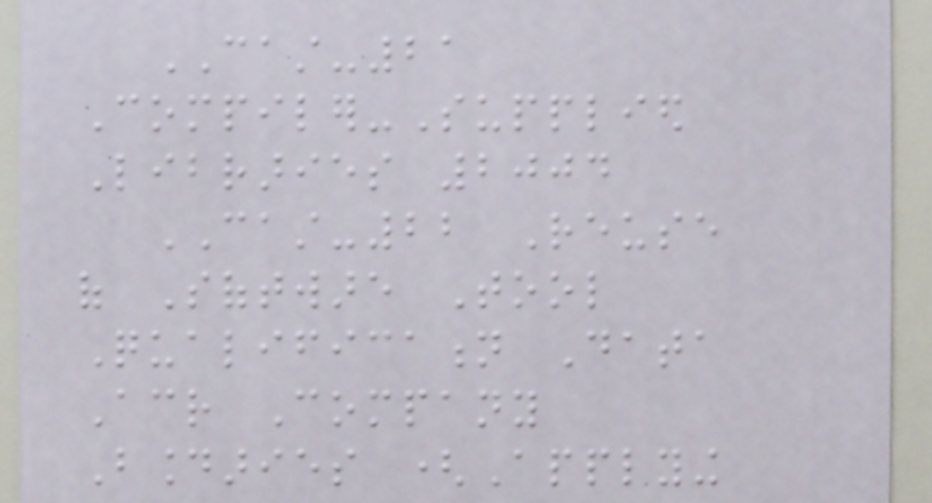CAST-21
Compiler-Supplied
Libraries 2004
CAST-22 Reuse
of Software Tool
Qualification Data
Across Company
Boundaries (Applying
